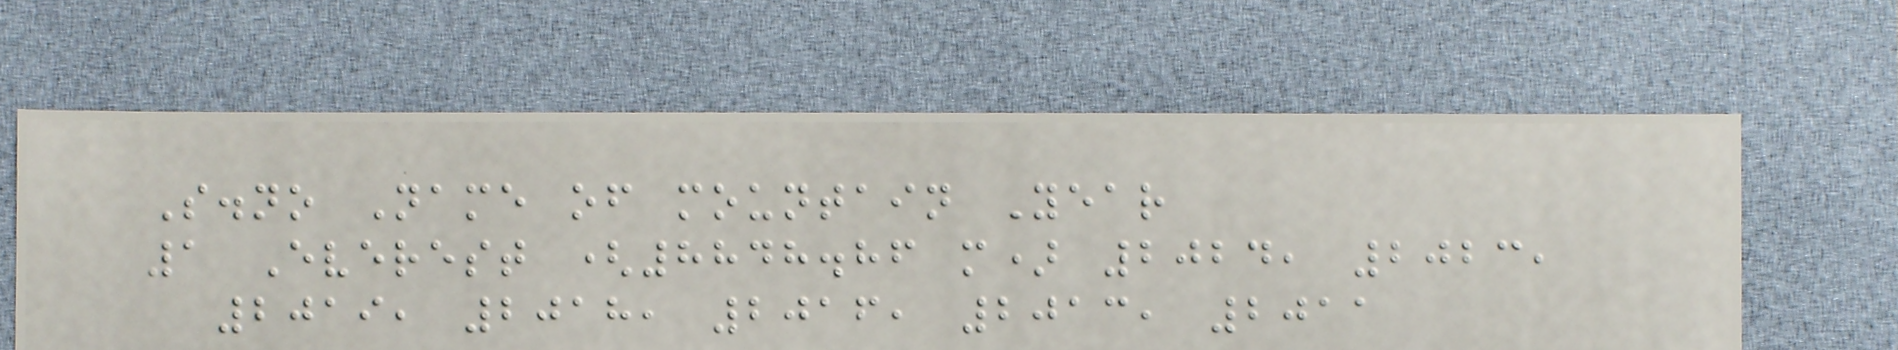S.no Name of mountain Year
1 Everest (8848.86 m) 2024, 2023,
2019, 2018, 2016, 2013, 2011
